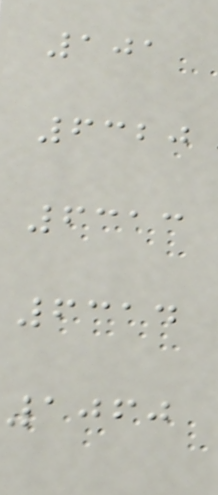101
6320
6313
6314
1060
